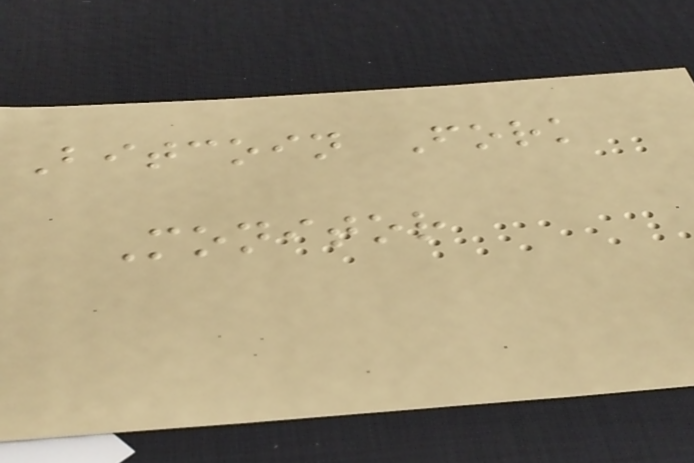Bitcoin Fork
Monitor
